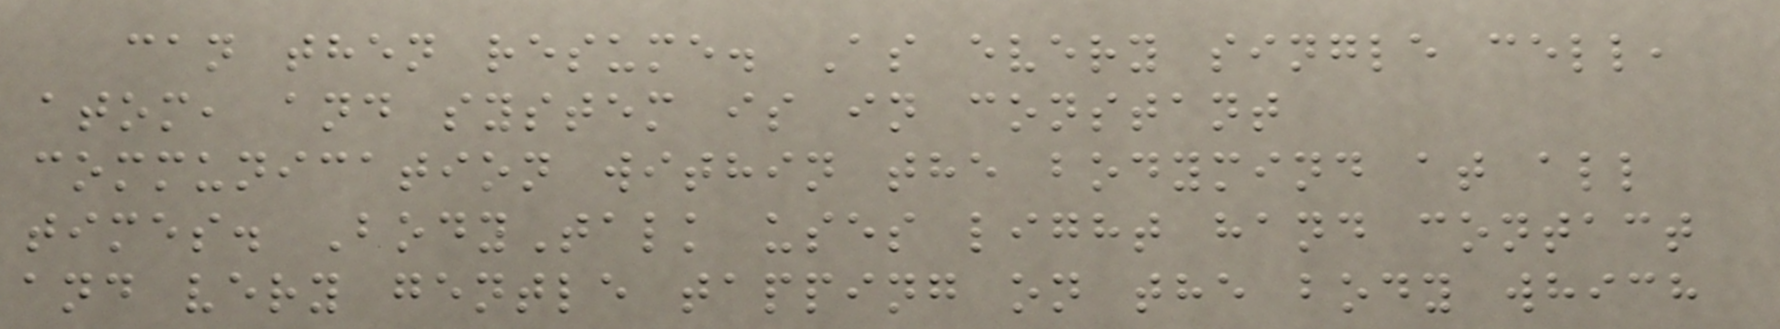can then resume. As every single cell,
atom, and system is in constant
communication within the bodymind at all
times. BodyTalk uses light hand contact
and very gentle tapping on the body which
